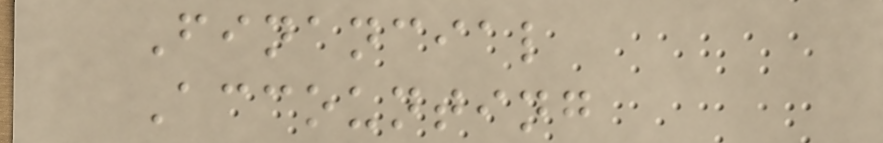Financial
Accounting
